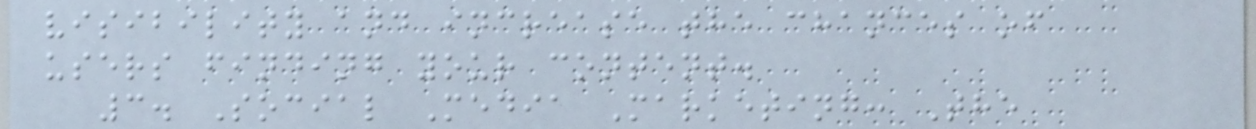visibility and increase the chances of
users finding your content.
3. Social Media Marketing: The
